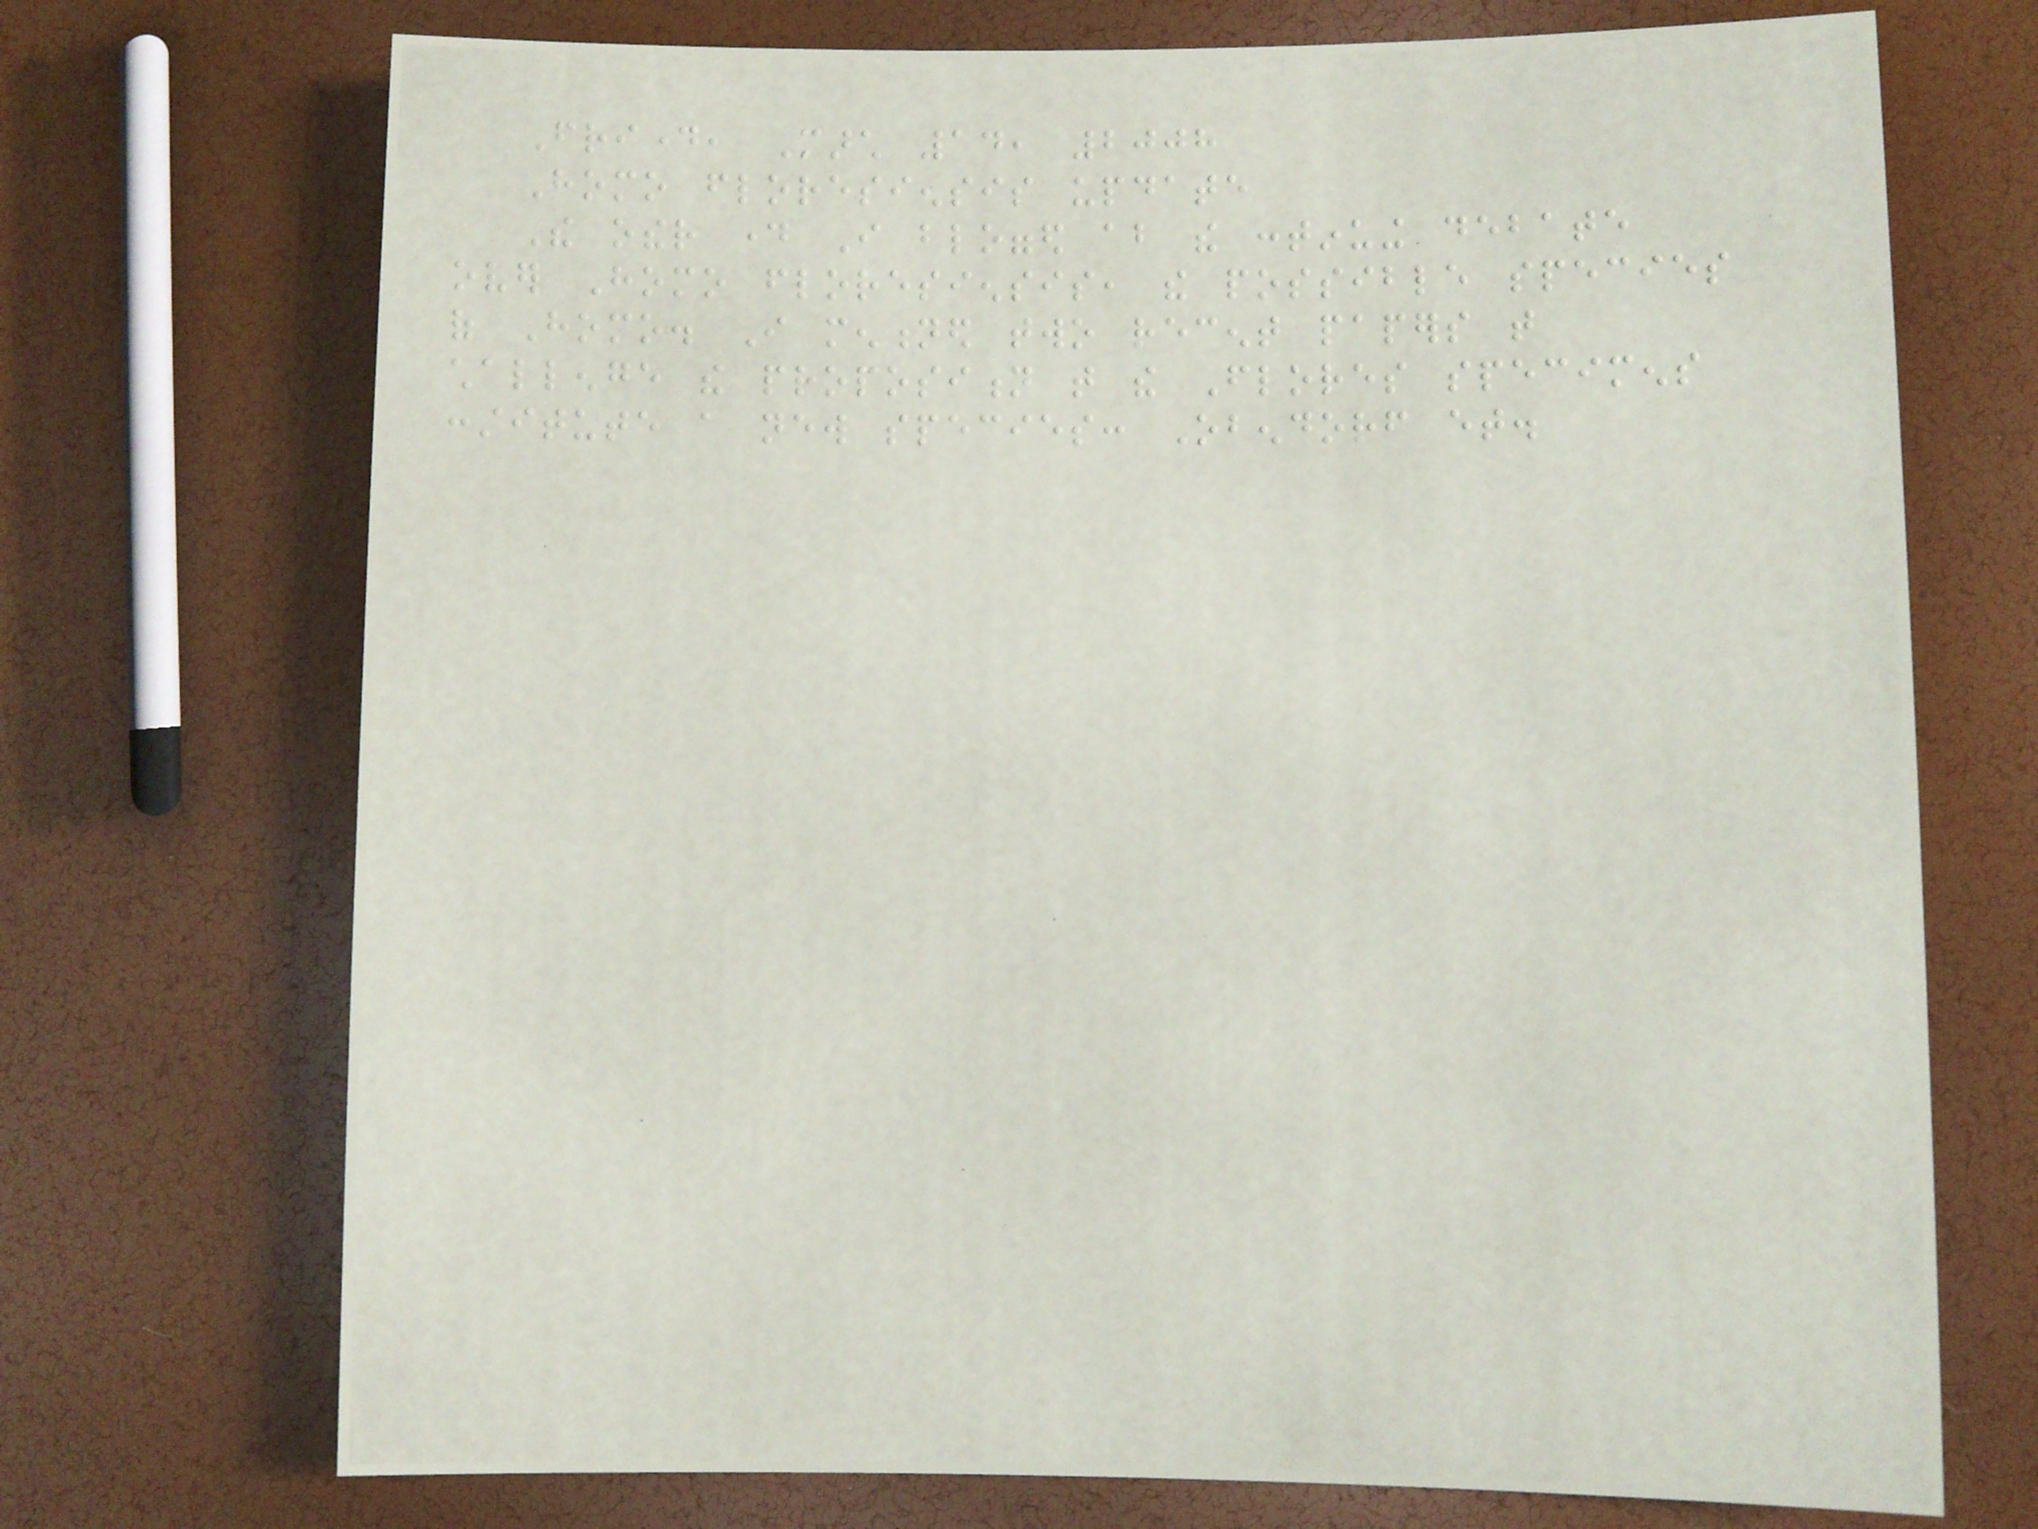Friday, March 14, 2008
Homo floresiensis update
The other day I blogged about the continuing debate
over Homo floresiensis, the possible species
of Homo. I mentioned two recent papers that
challenge the proposition that the Flores specimens
constitute a new species: Obendorf et.
